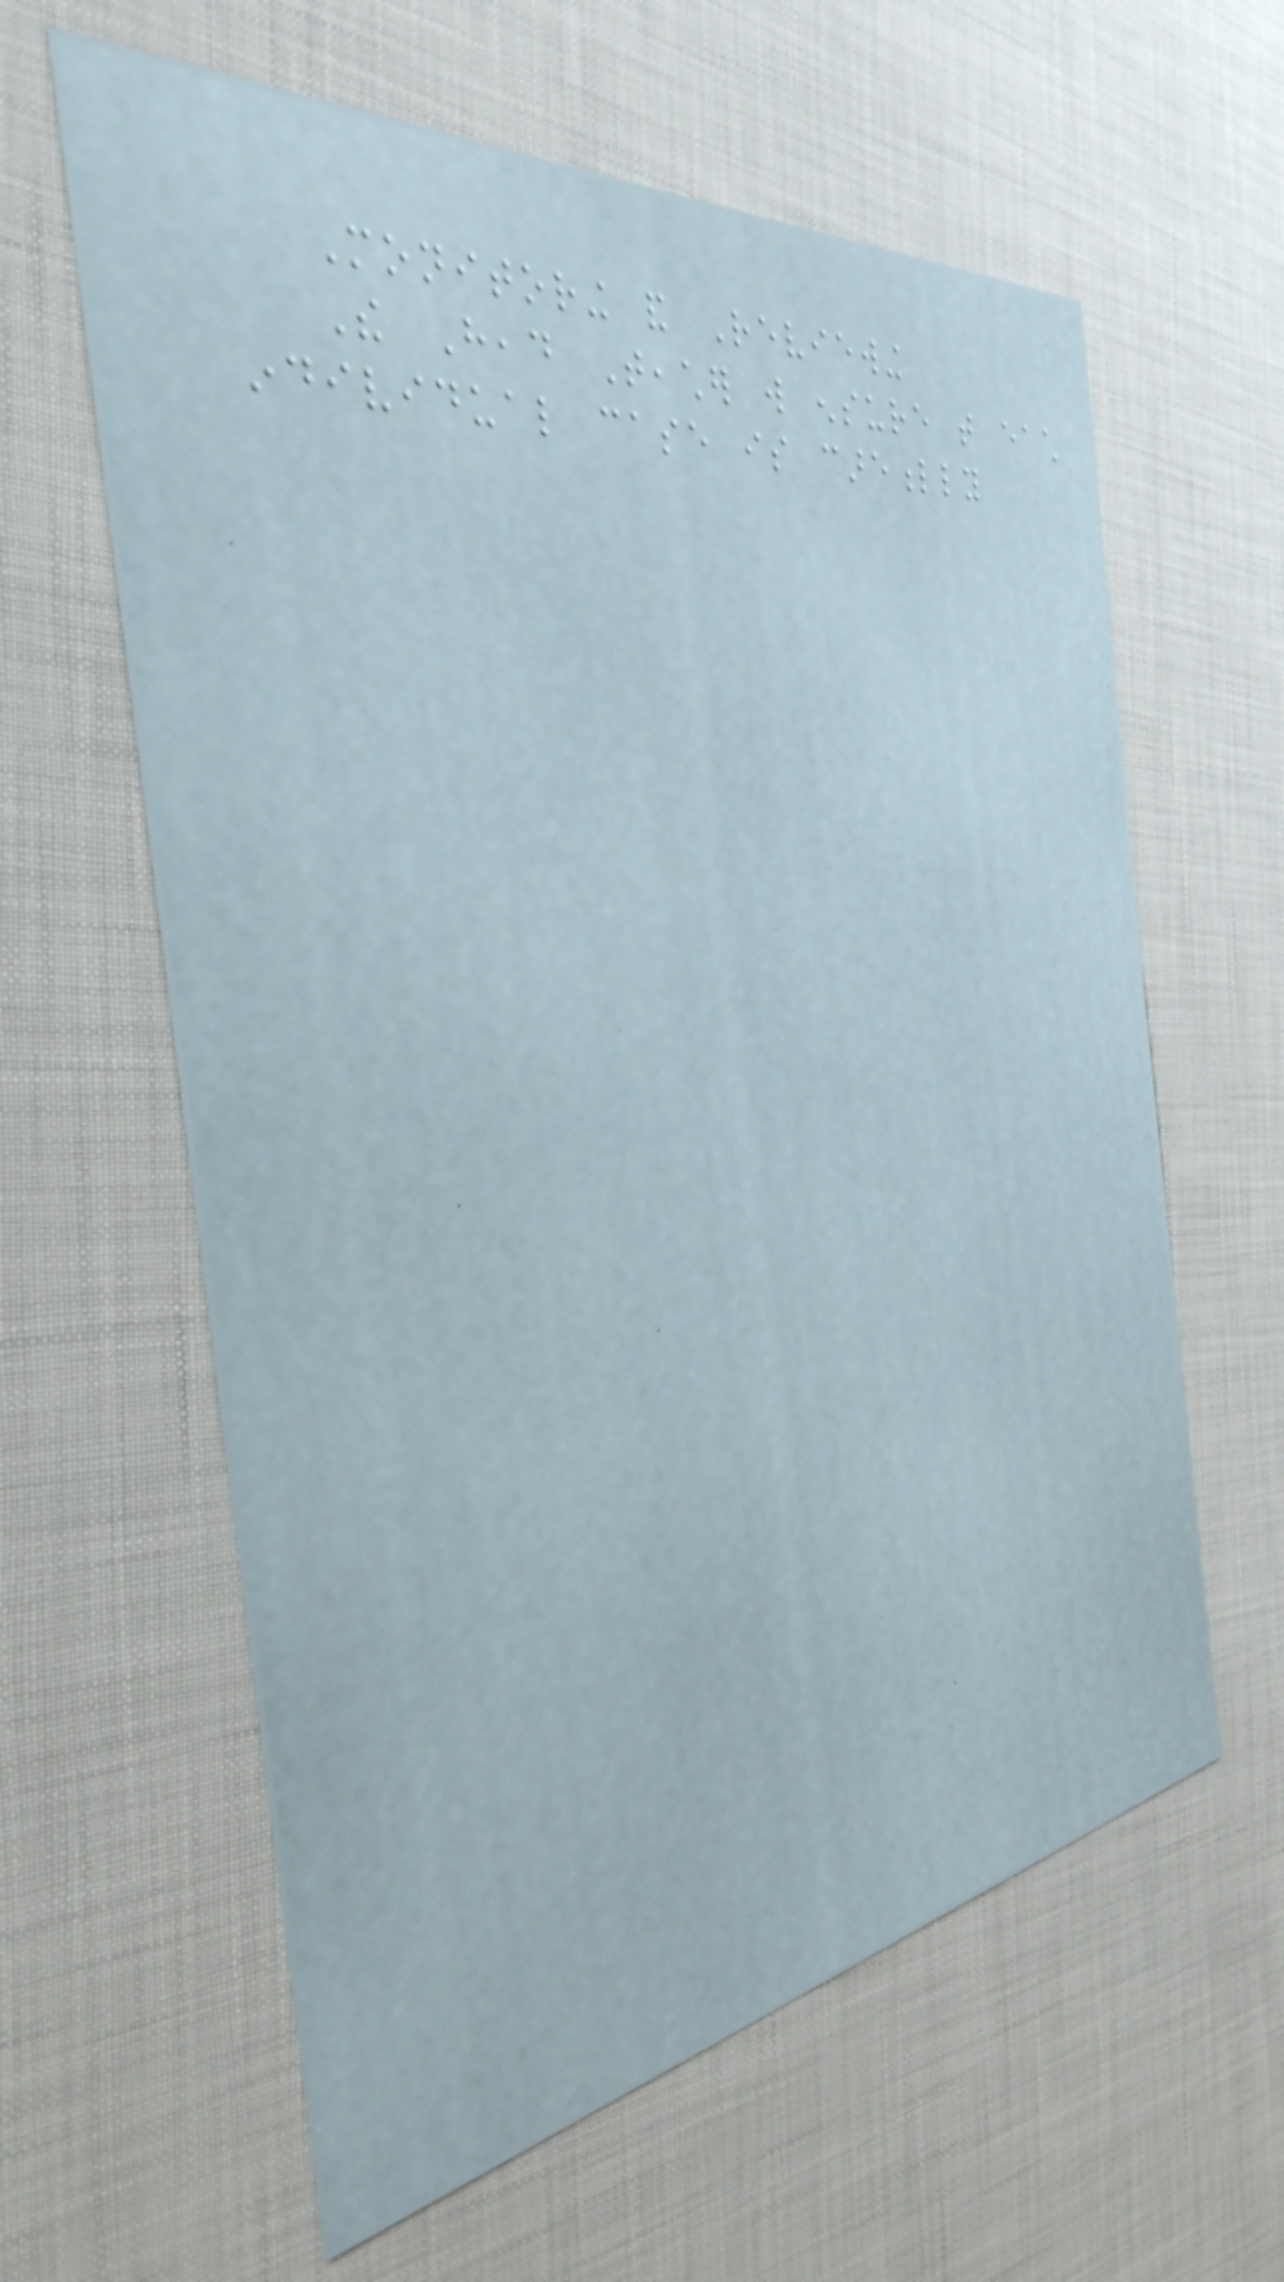Monitoring and Reviewing
The Head Teacher will ensure that each
individual case is carefully
